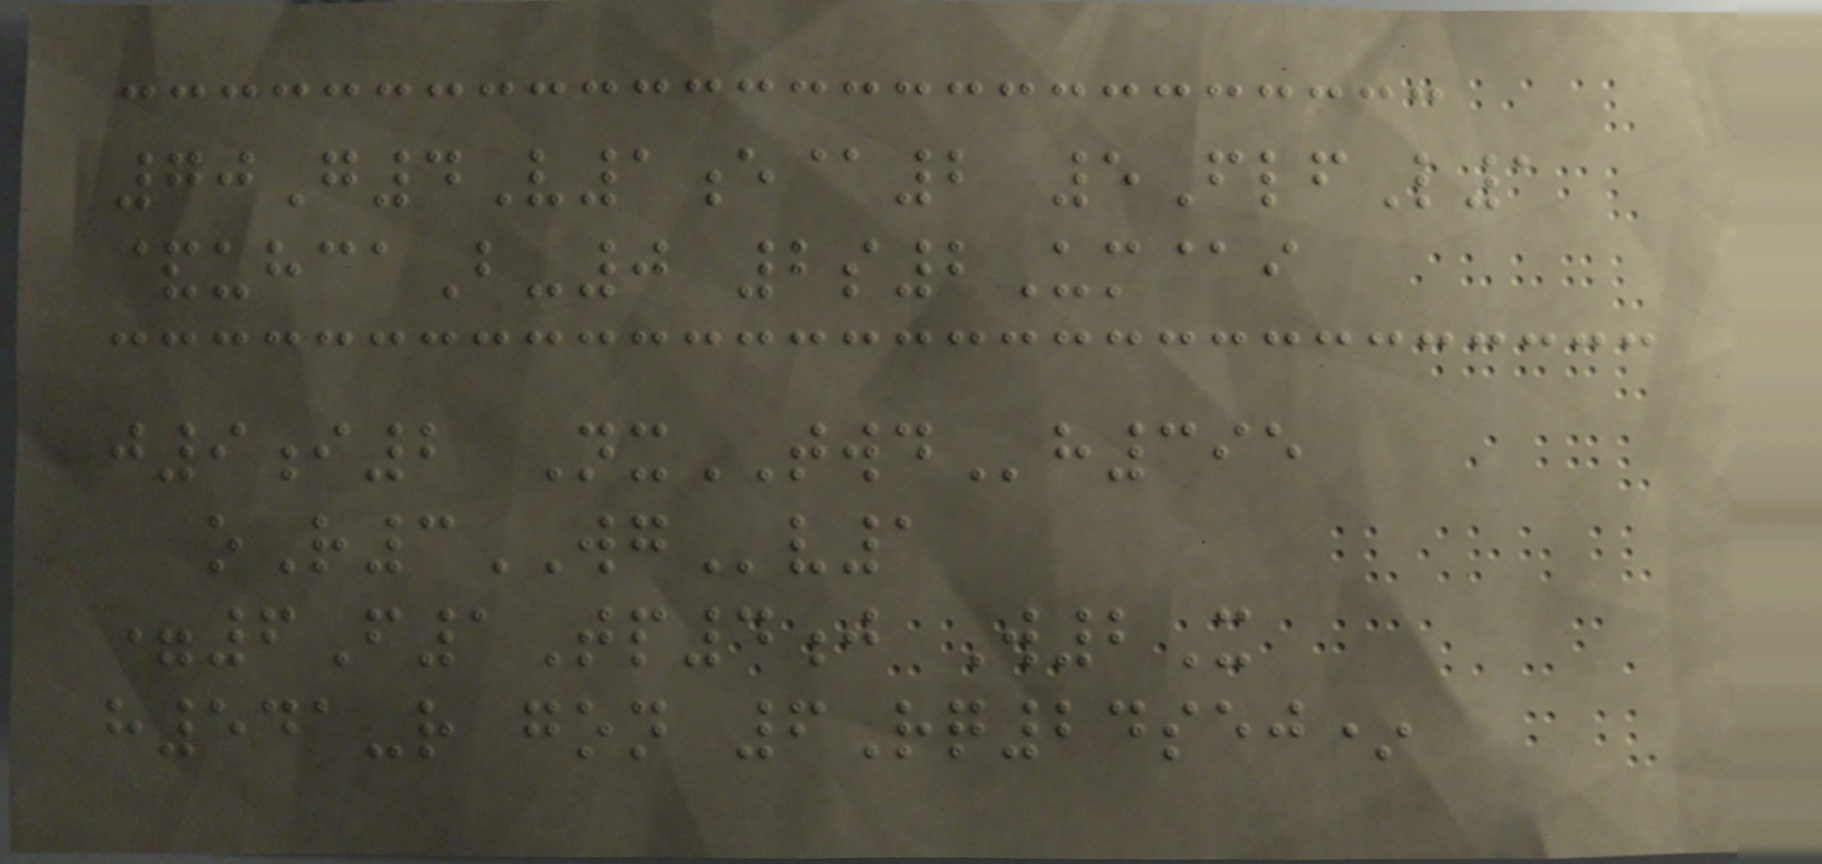70G4V1e@2 5FlfL1
&uhcaB-0 2s2Um@i
j9i2 NxTWDh395
oR3WGv1
=6F1Tp4j W2X
h541-r gon 6Rq24sej*
